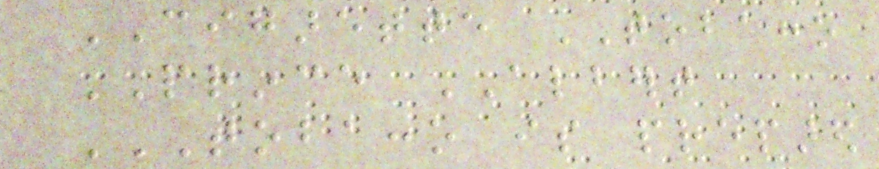CIGARETTE TOBACCO
PRINCE ALBERT
TOBACCO IS PREPARED
